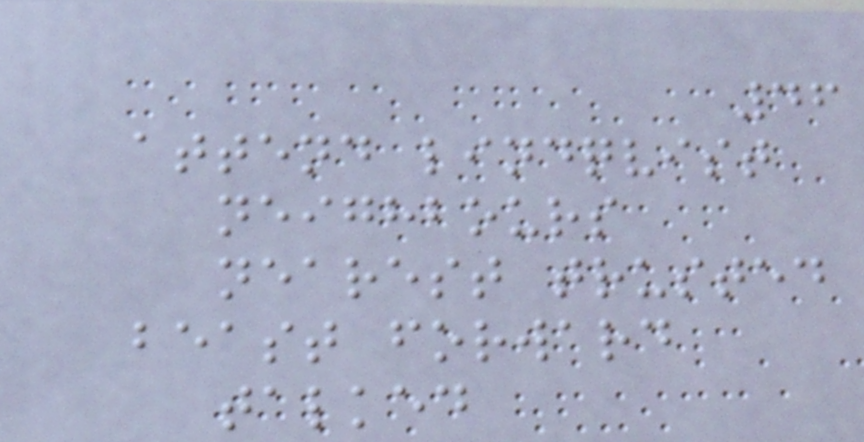46
attend lindqvist
neighbours
nearest trusted
beast forward
talked
